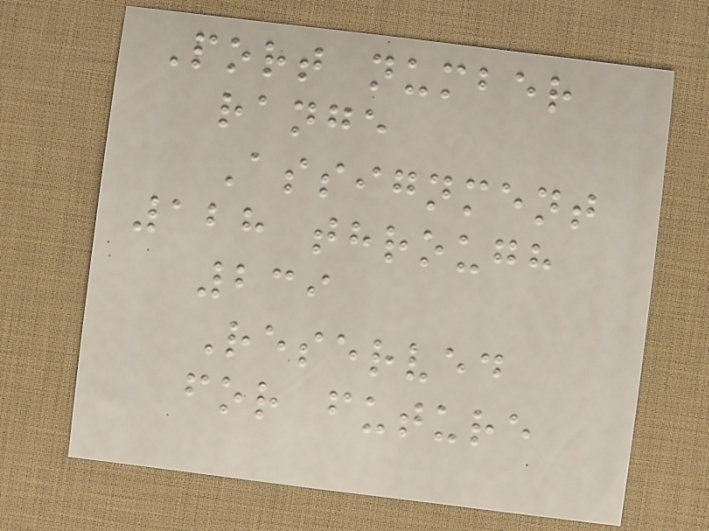Port number
range
Assignment
128 through
239
Reserved
for future
